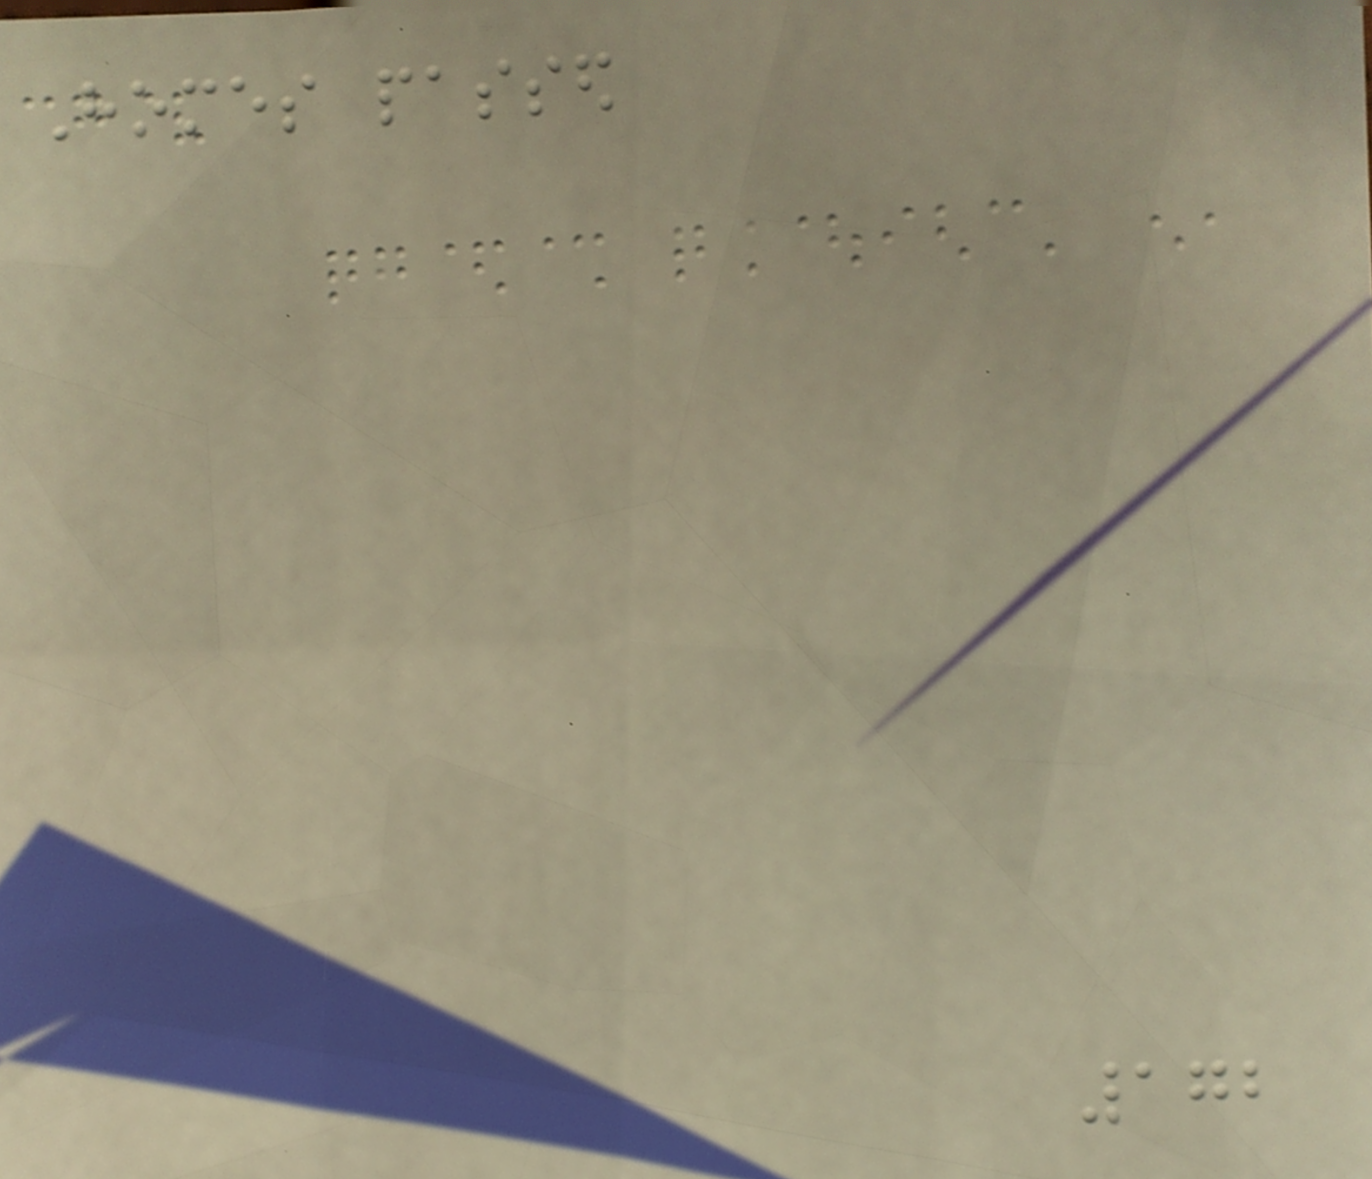Homes passed
172
